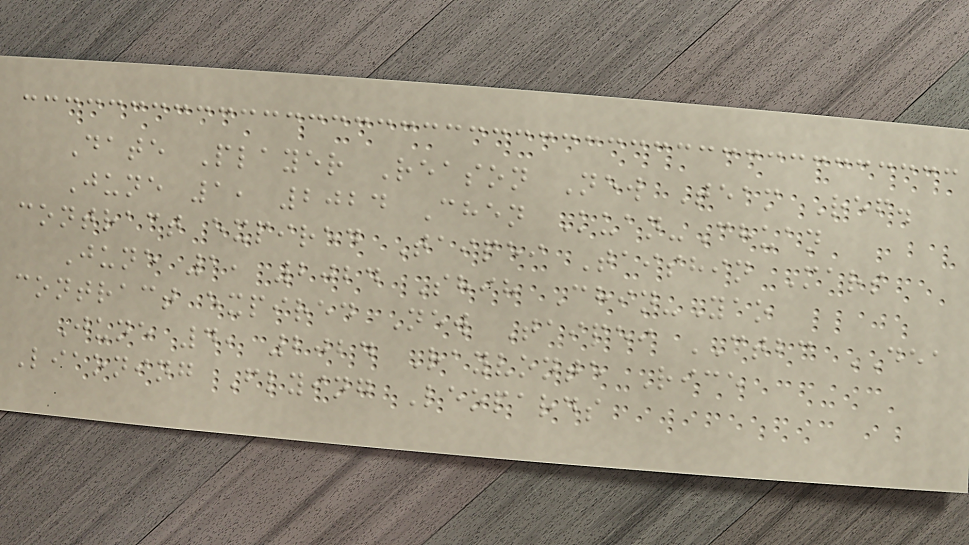Date Player Reason New Team Ref.
June 1, 2024 Chen Kuan-Chuan
contract expired Taipei Taishin Mars
June 1, 2024 Shih Chin-Yao
contract expired New Taipei CTBC DEA
June 4, 2024 Rayvonte Rice
Liaoning Flying Leopards
